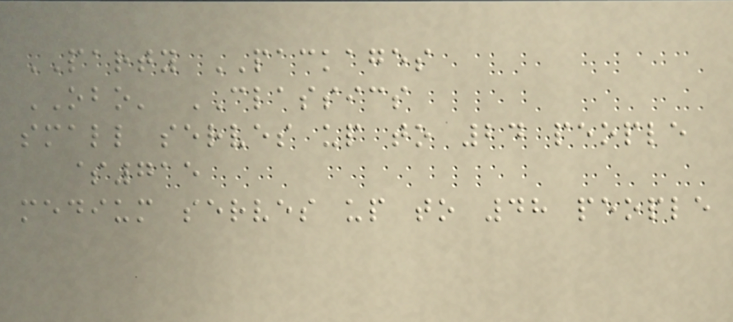PARTY PACKAGES
OBO' CLASSICS
small serves up to 24 people
$715
medium serves up to 48 people
